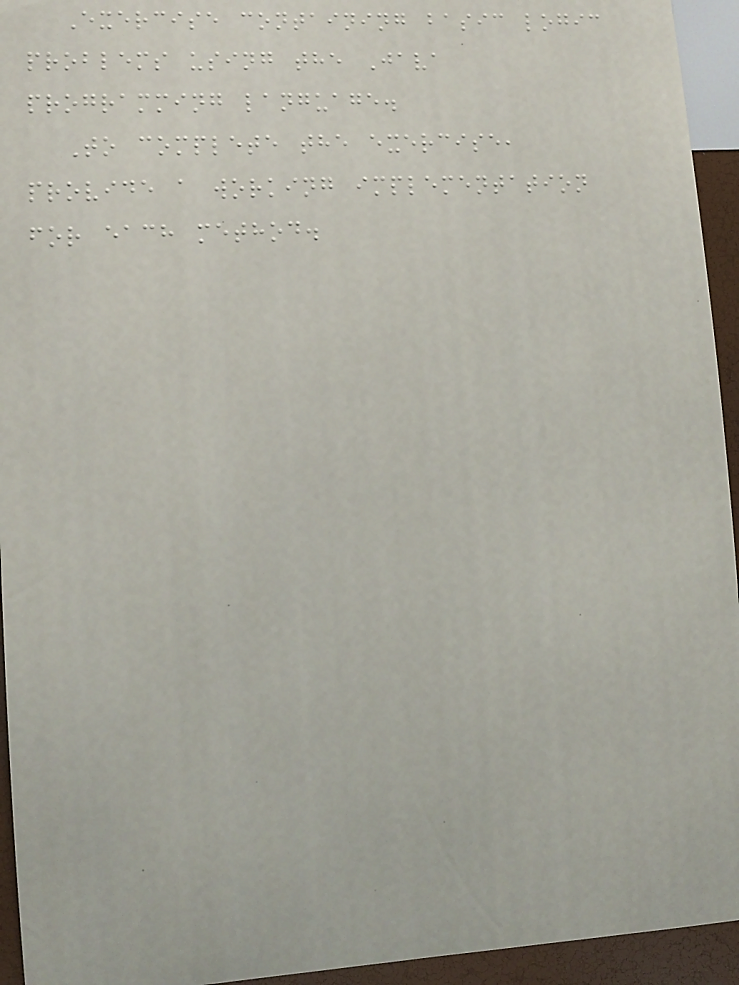Exercise containing basic logic
problems using the Java
programming language.
To complete the exercise,
provide a working implementation
for each method.
